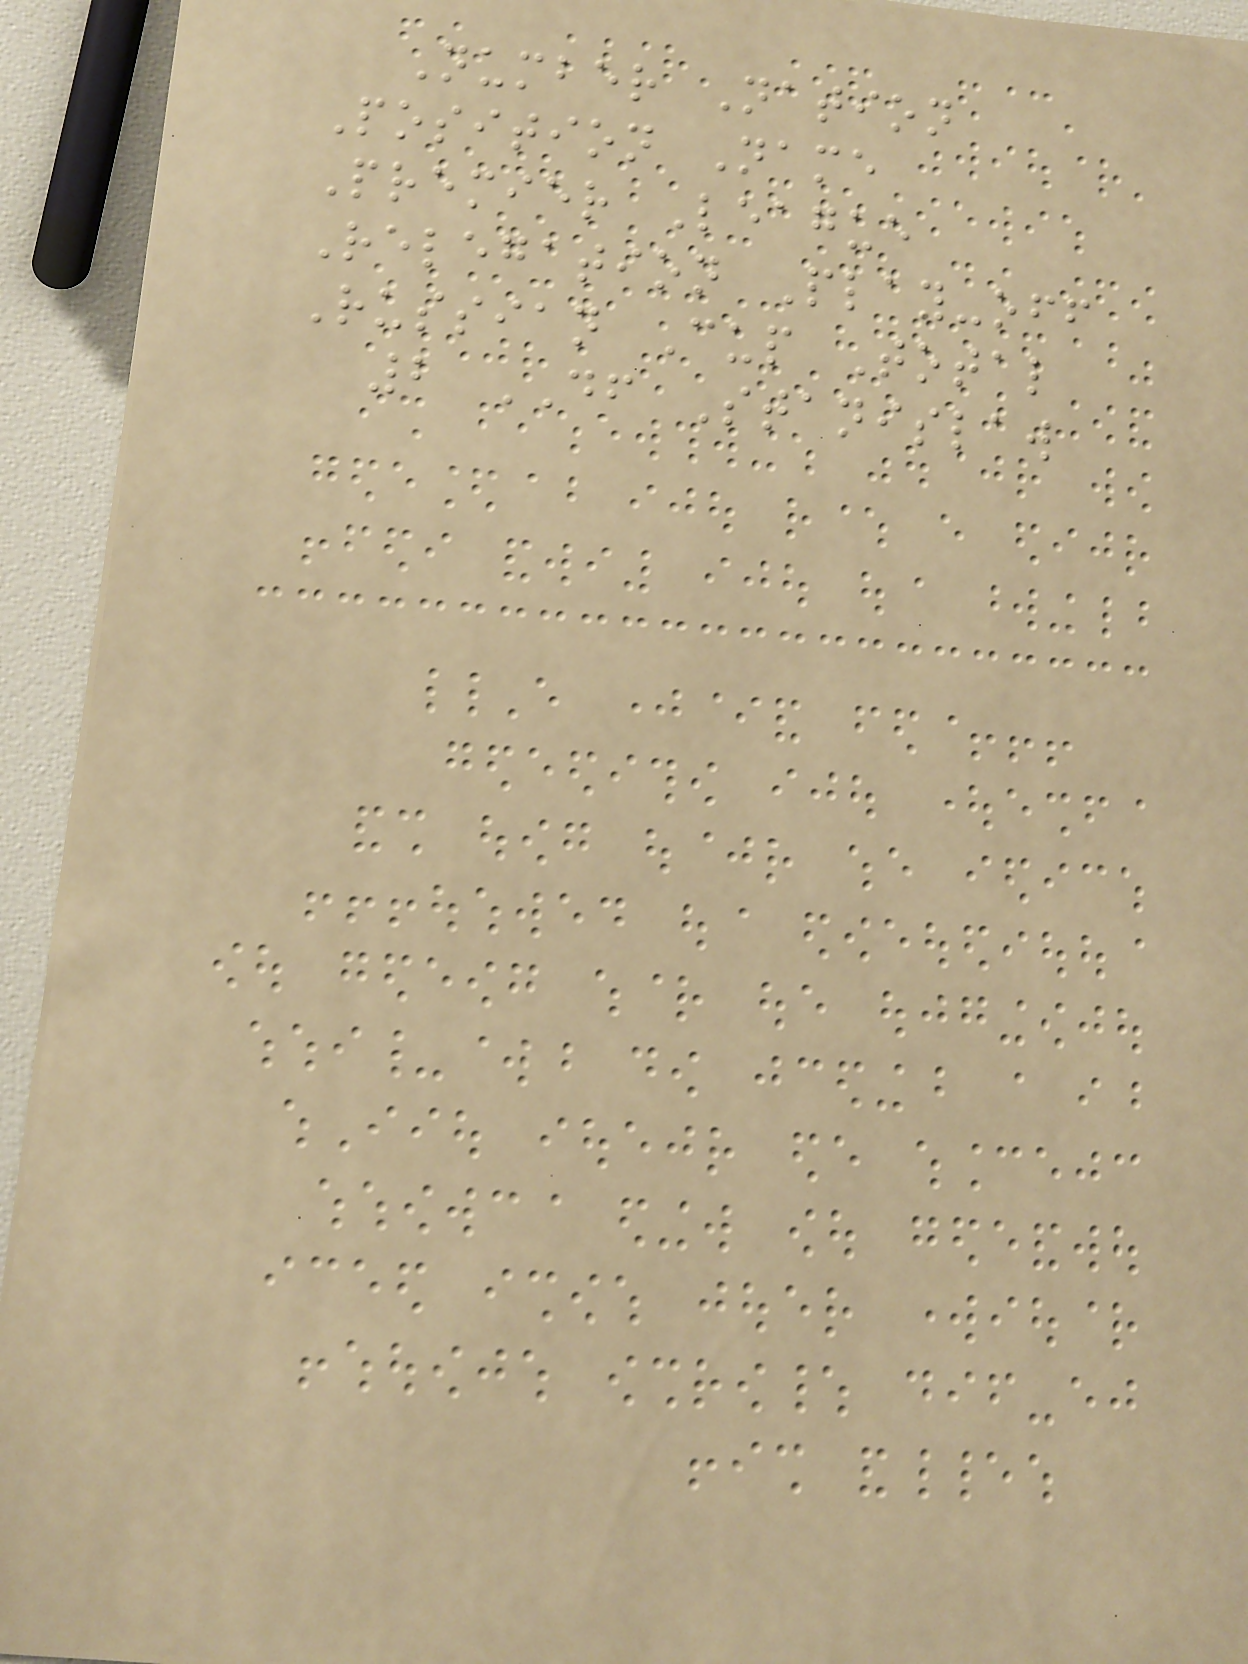Number Nation
Position Name
Premier League
Relegation Play-off
Russian Cup Total
2 DF Stanislaw
